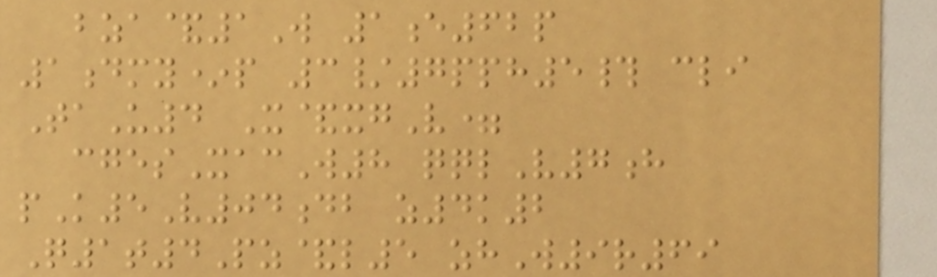bza&1W 1e62p
1dmy*p 3/7pph5# cli
TaU4 X&xgV=
cgesXacW8 qqlV7h
pK5V04db z4k2
Q1t4Pz&l5 zhW9r69
